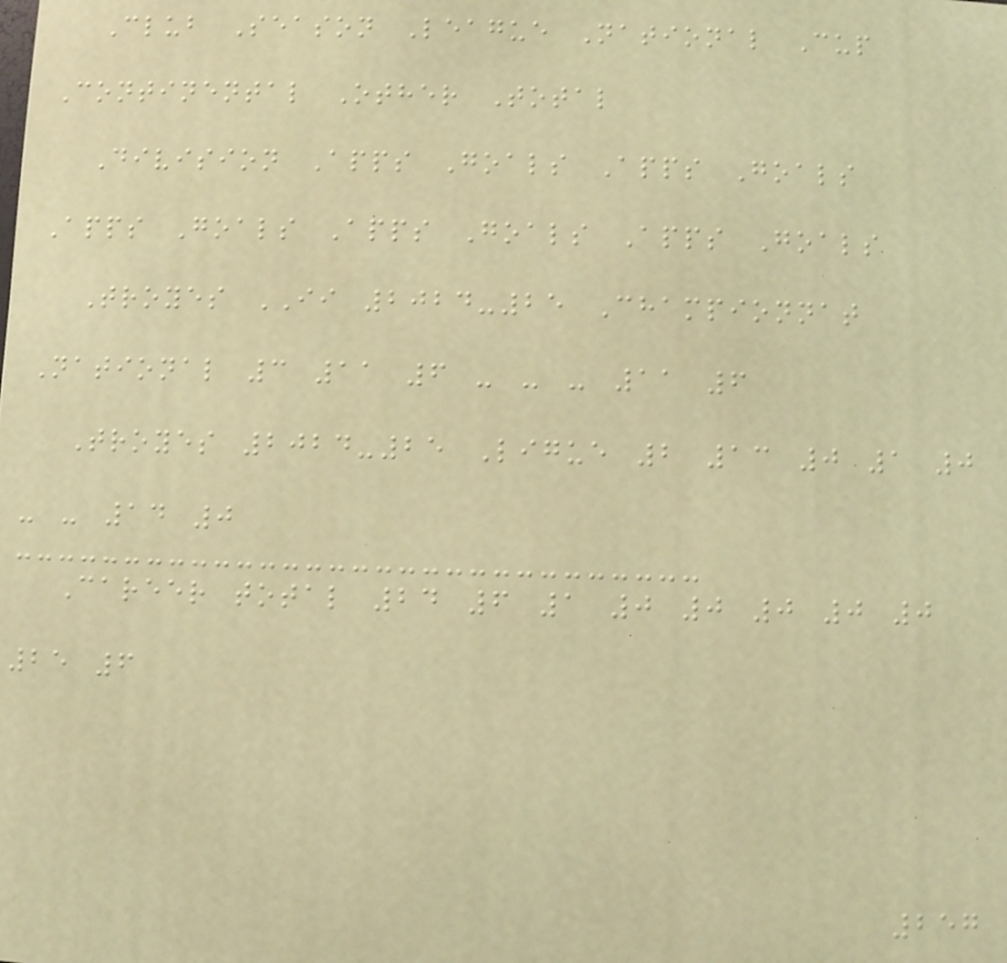Club Season League National Cup
Continental Other Total
Division Apps Goals Apps Goals
Apps Goals Apps Goals Apps Goals
Troyes II 2024-25 Championnat
National 3 11 6 - - - 11 6
Troyes 2024-25 Ligue 2 13 0 1 0
- - 14 0
Career total 24 6 1 0 0 0 0 0
25 6
257
